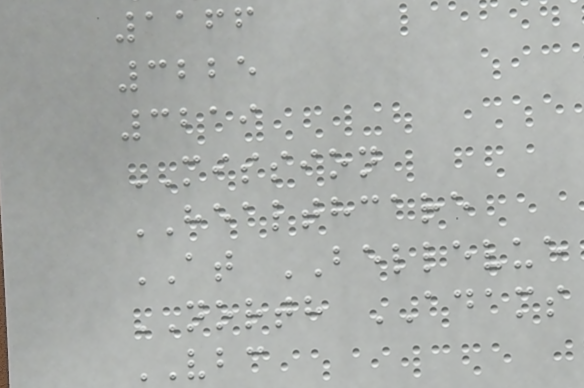1166
3225
3219
MISSION
HEALTHCARE
AT BELLEVUE
NORTH ADAMS
VBC
